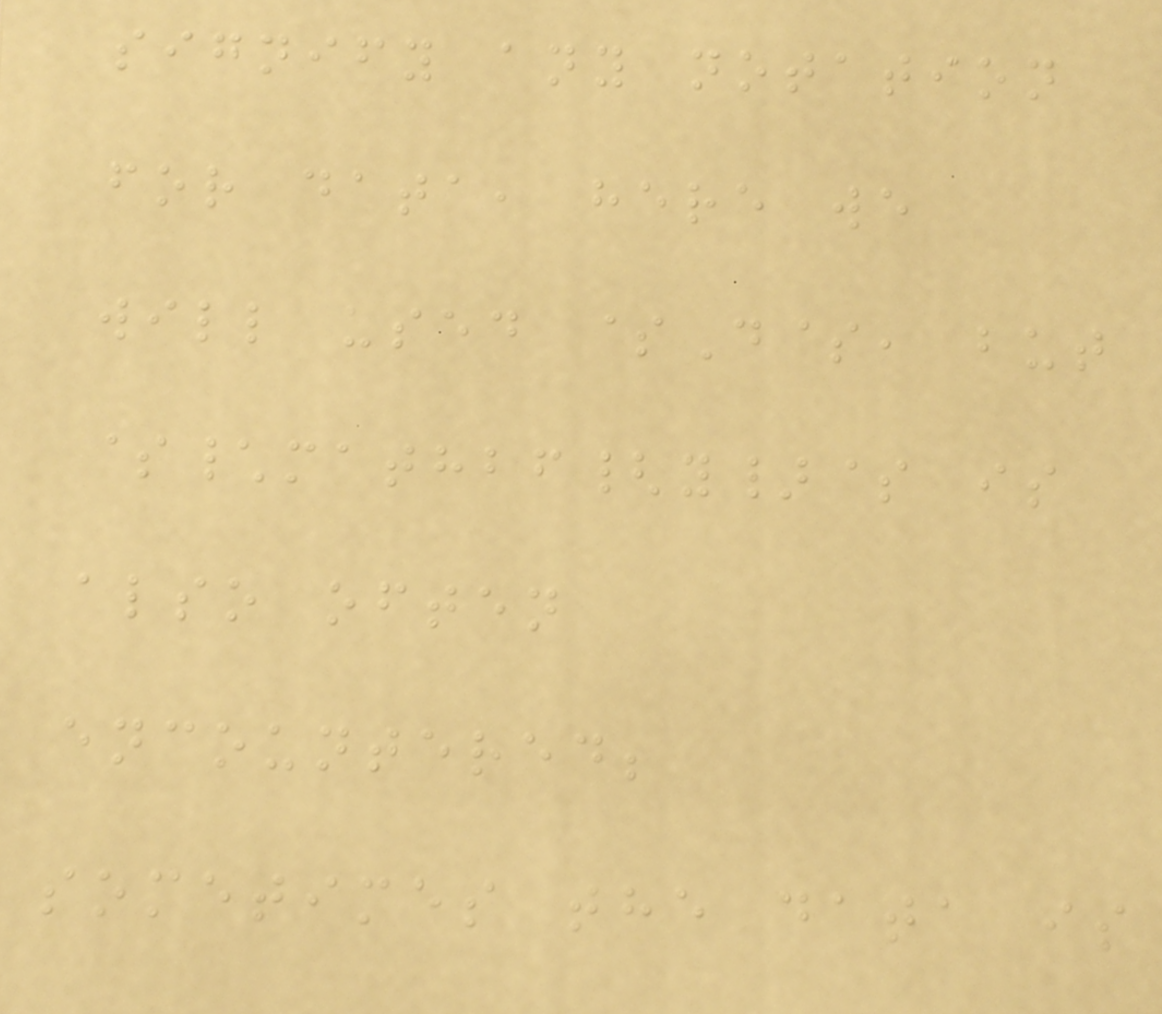signify any notation
for data, here we
will used $D$, but
$\mathbf{y}$ is
also often
encountered;
sometimes the data is
